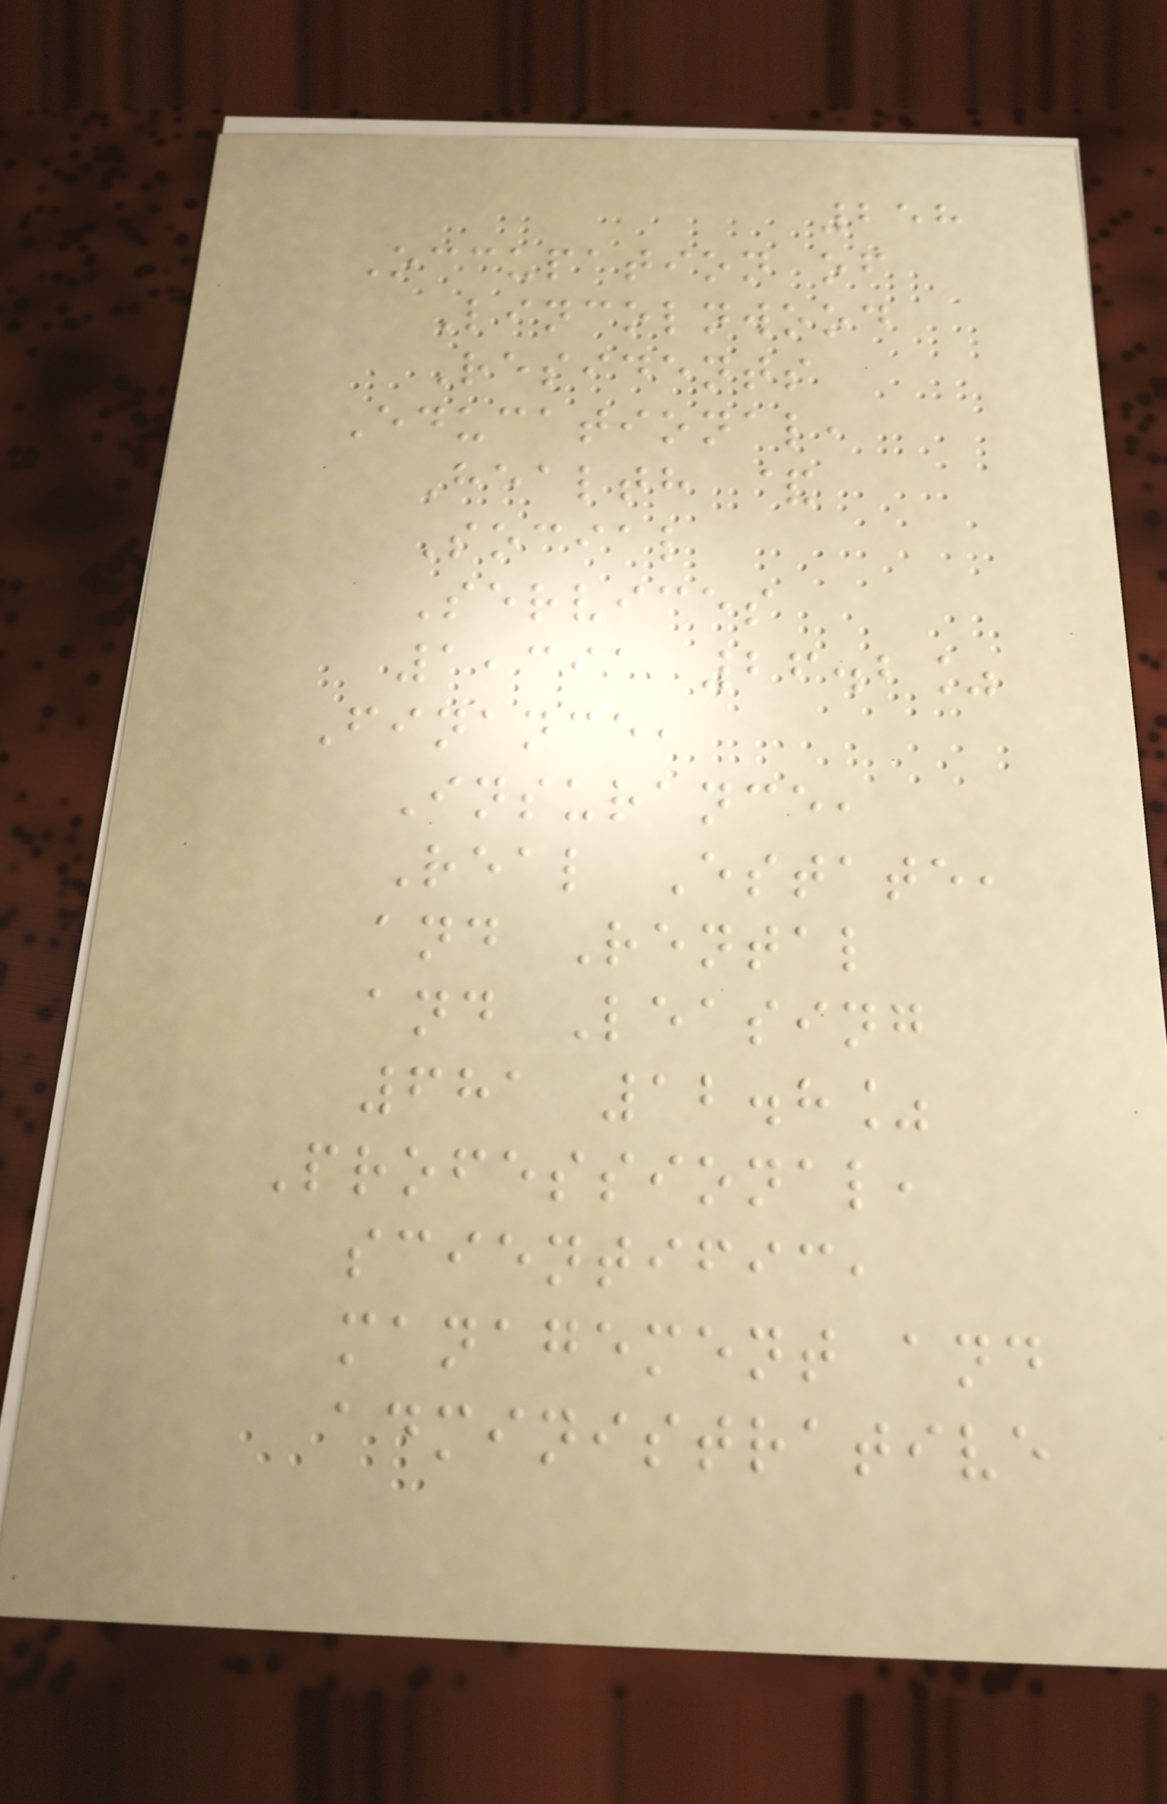258
Occupation of
Lincolnwood
Residents
Educational,
Health &
Social
Services
1,391 26.2%
Finance,
Insurance,
Real Estate,
and Rental
and Leasing
681 12.8%
Professional,
scientific,
management and
administrative
